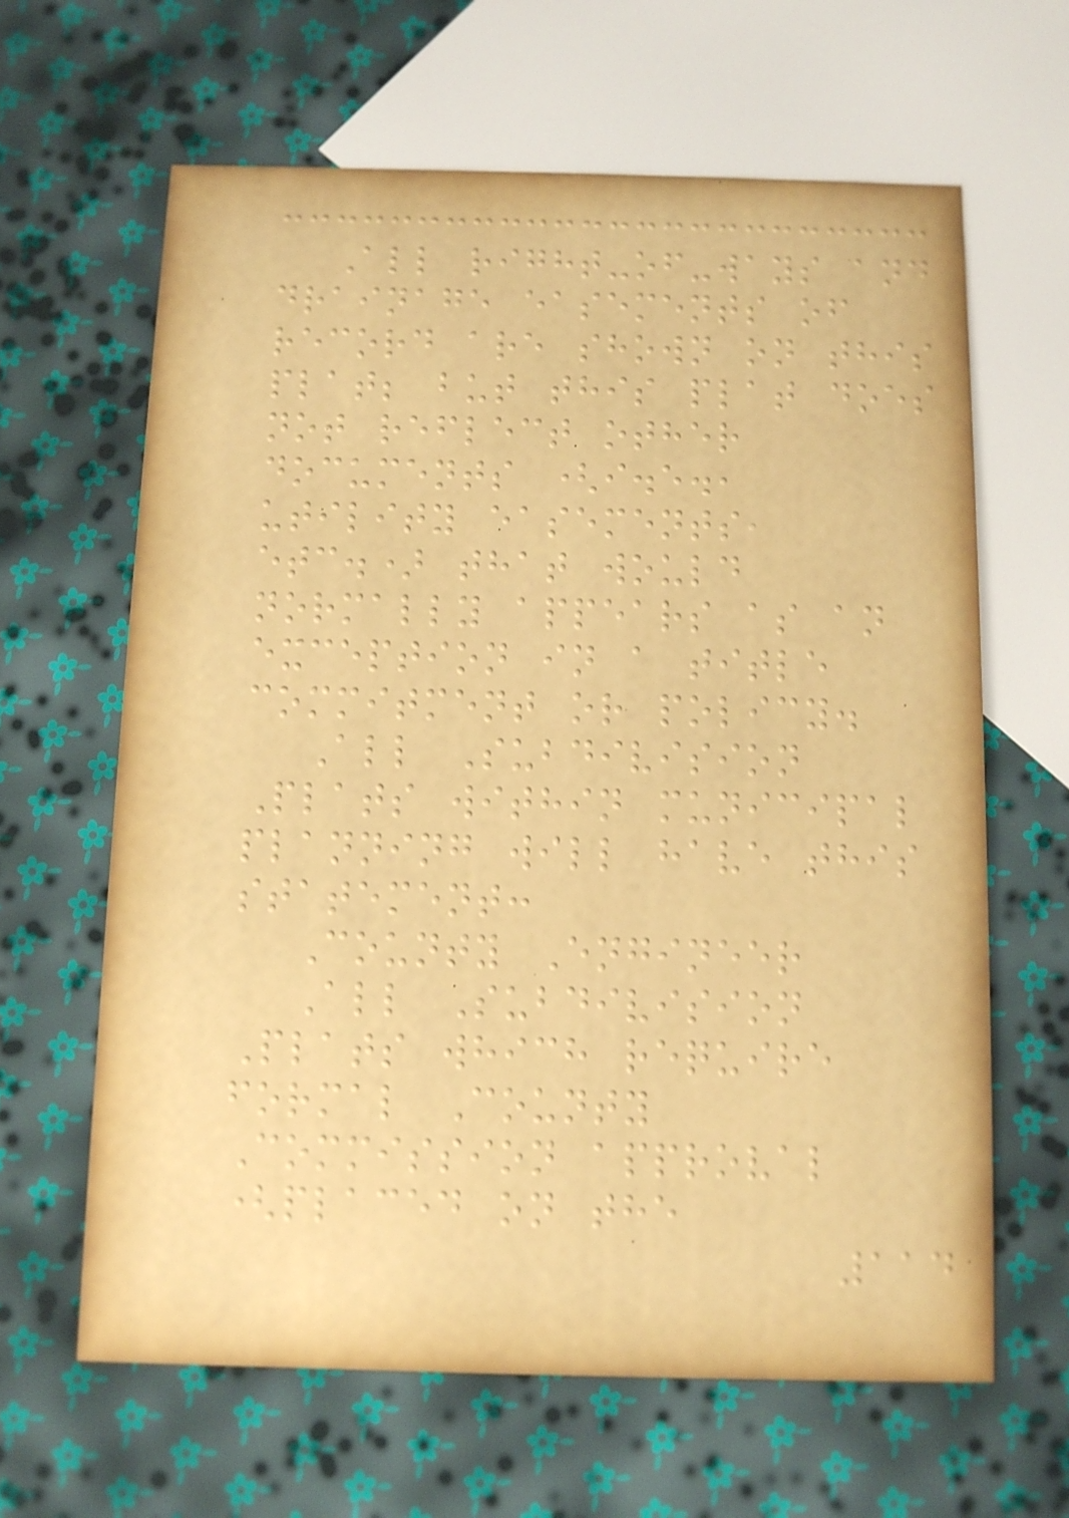All right-of-ways and
drainage easements of
record are shown on this
plat; but this plat does
not reflect other
documents (i.e.,
utility easements,
etc.) that would
normally appears as an
exception in a title
commitment or policy.
All Subdivision
Plats within municipal
planning will have this
statement:
County Engineer
All Subdivision
Plats which require
formal County
Commission approval
(placed on the
114
